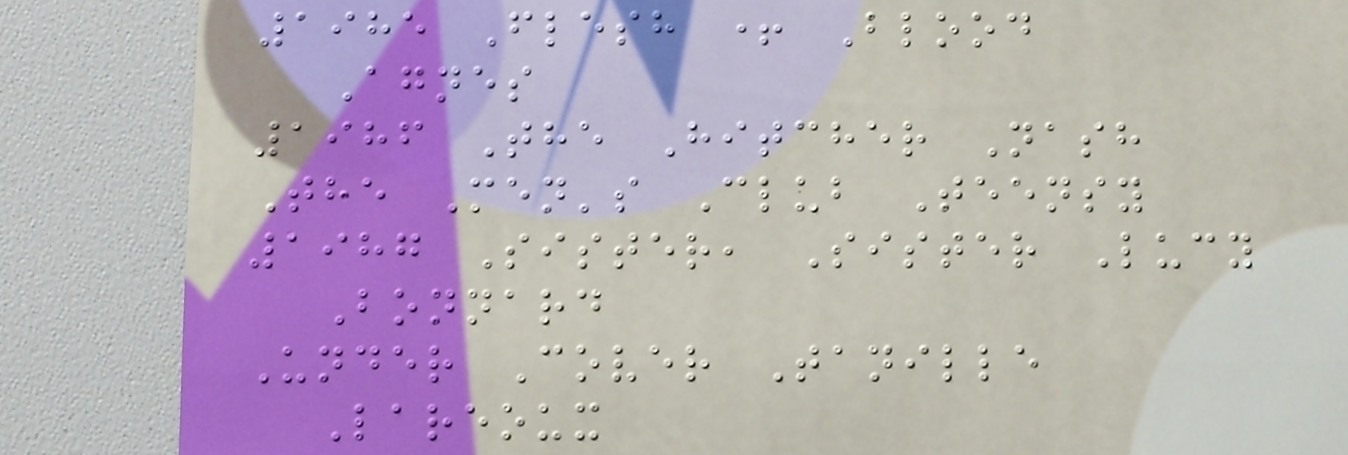1985 Flesh + Blood
Agnes
1986 The Hitcher Nash
The Men's Club Teensy
1987 Sister, Sister Lucy
Bonnard
Under Cover Tanille
Lareoux
